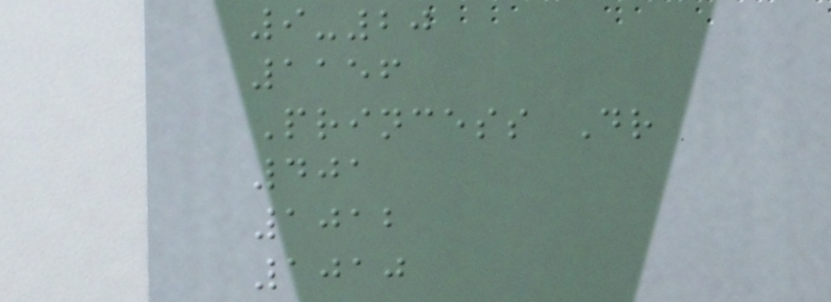9-20
1156
Princess Dr
401
1012
1010
